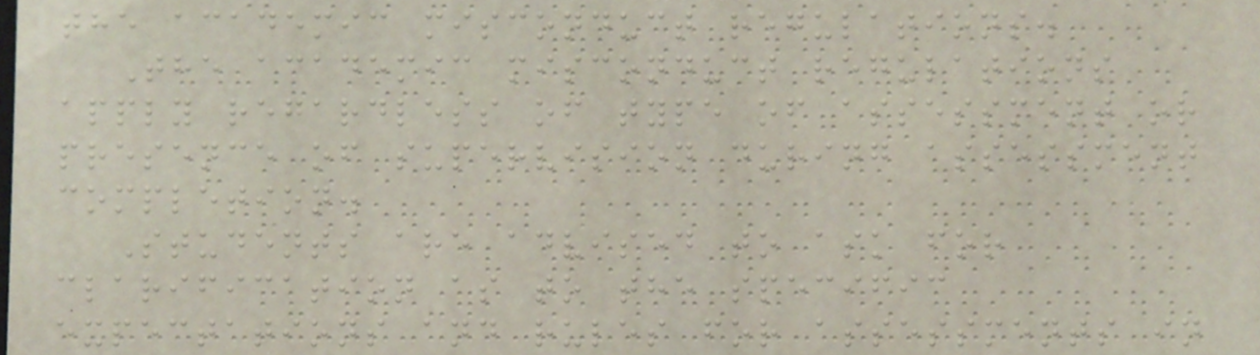the academic misconduct regulations.
The academic misconduct regulations
apply regardless of type of assessment or
presence of supervision during assessment
completion.
Students are advised to ask for
clarification as to the specific
expectations and rules for assessments in
